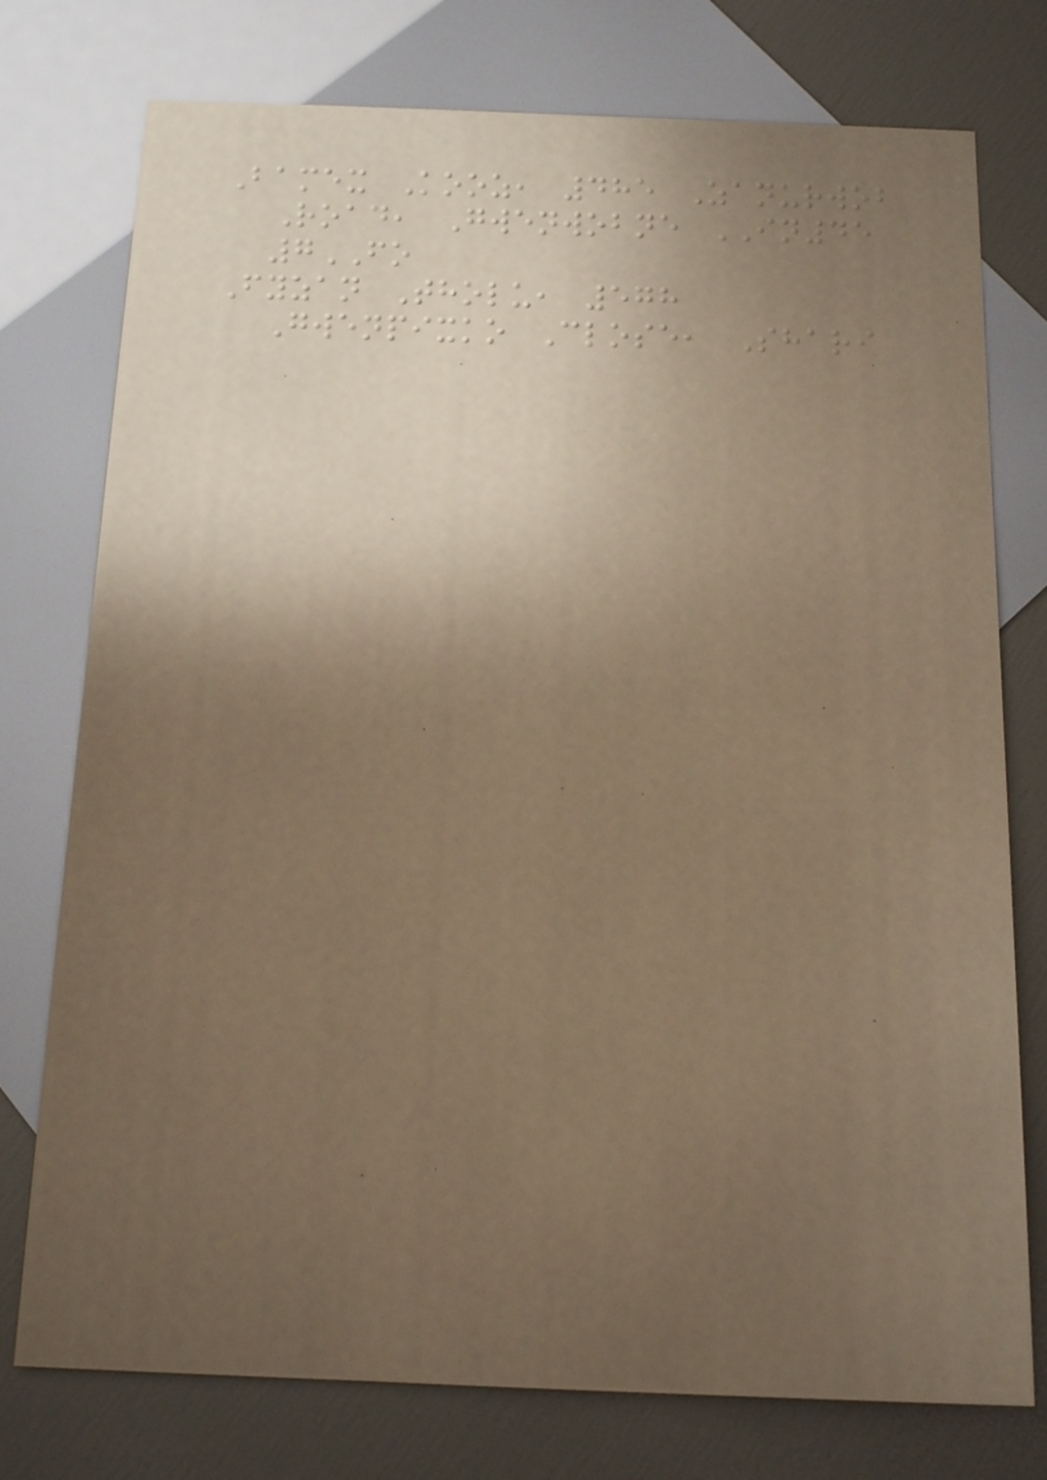Bamex Kooz, 485 Zanurwob
Road, Gwenwobne IN45
7FO
Fyzan Tholu, 578
Gwenpixko Close, Shari
